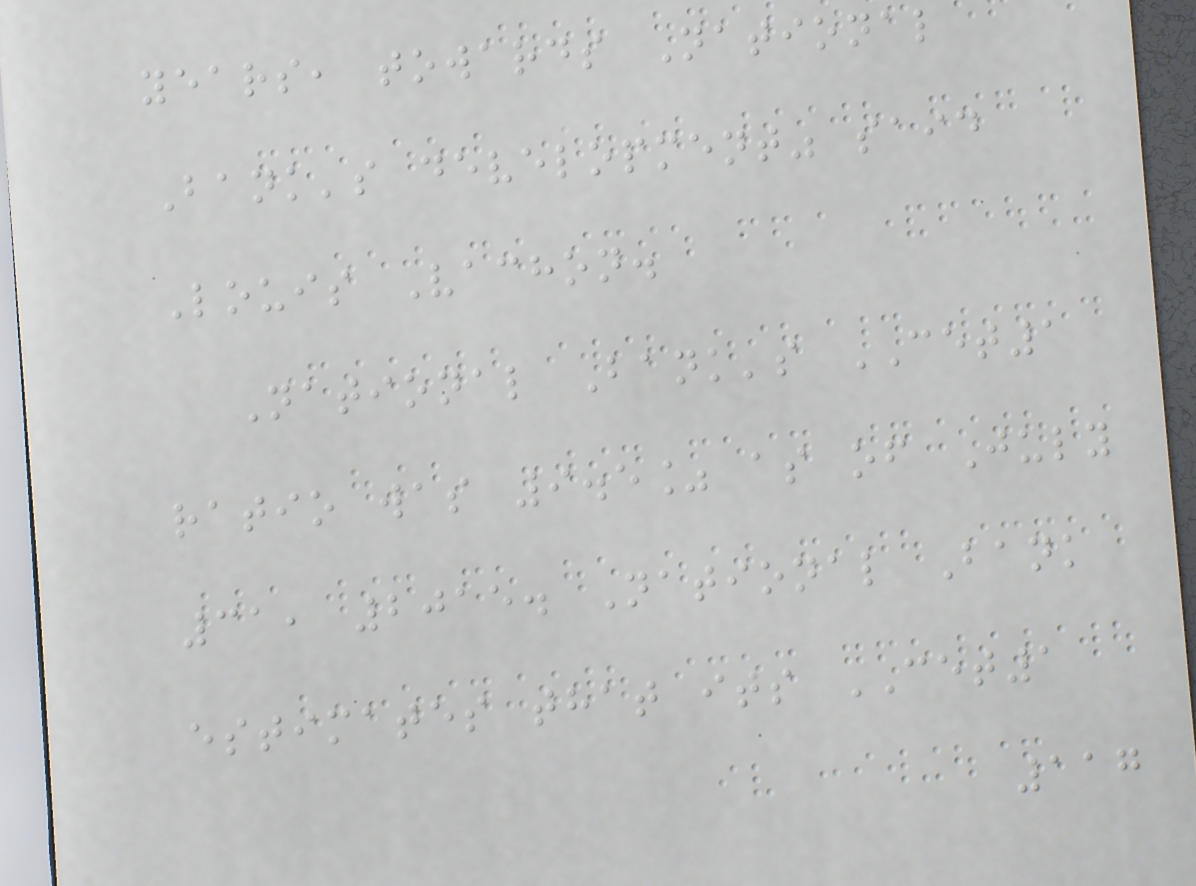years, towards National
Bank's development" said
Louis Vachon.
National Bank's CET1
ratio was 9.5% as of July
31, 2015. National Bank
estimates that its CET1
117
